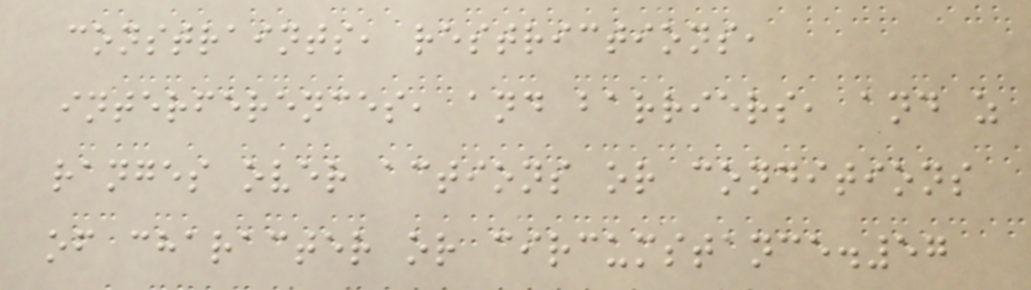constraints, restrictions,
interferences, and barriers, and z
ranges over actions or conditions
of character or circumstance.57
